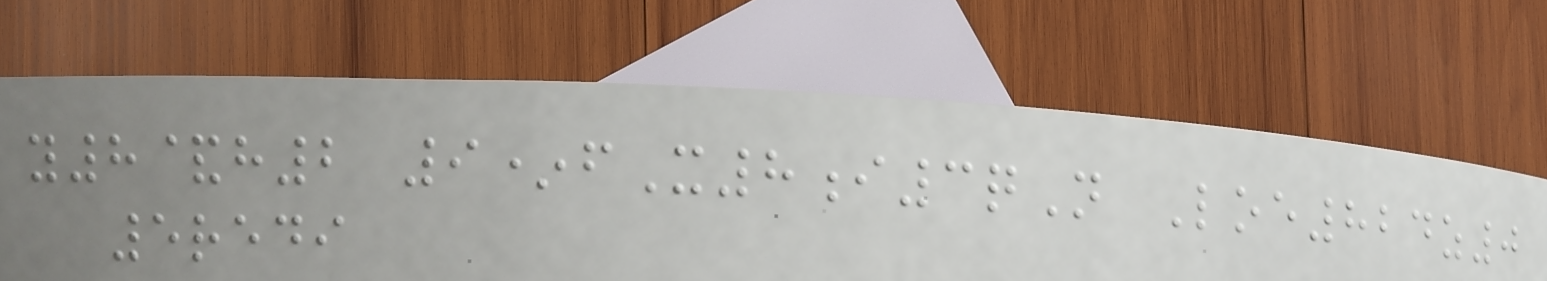y8&h2 9*fX8i3qN Loe824z0
5redi
